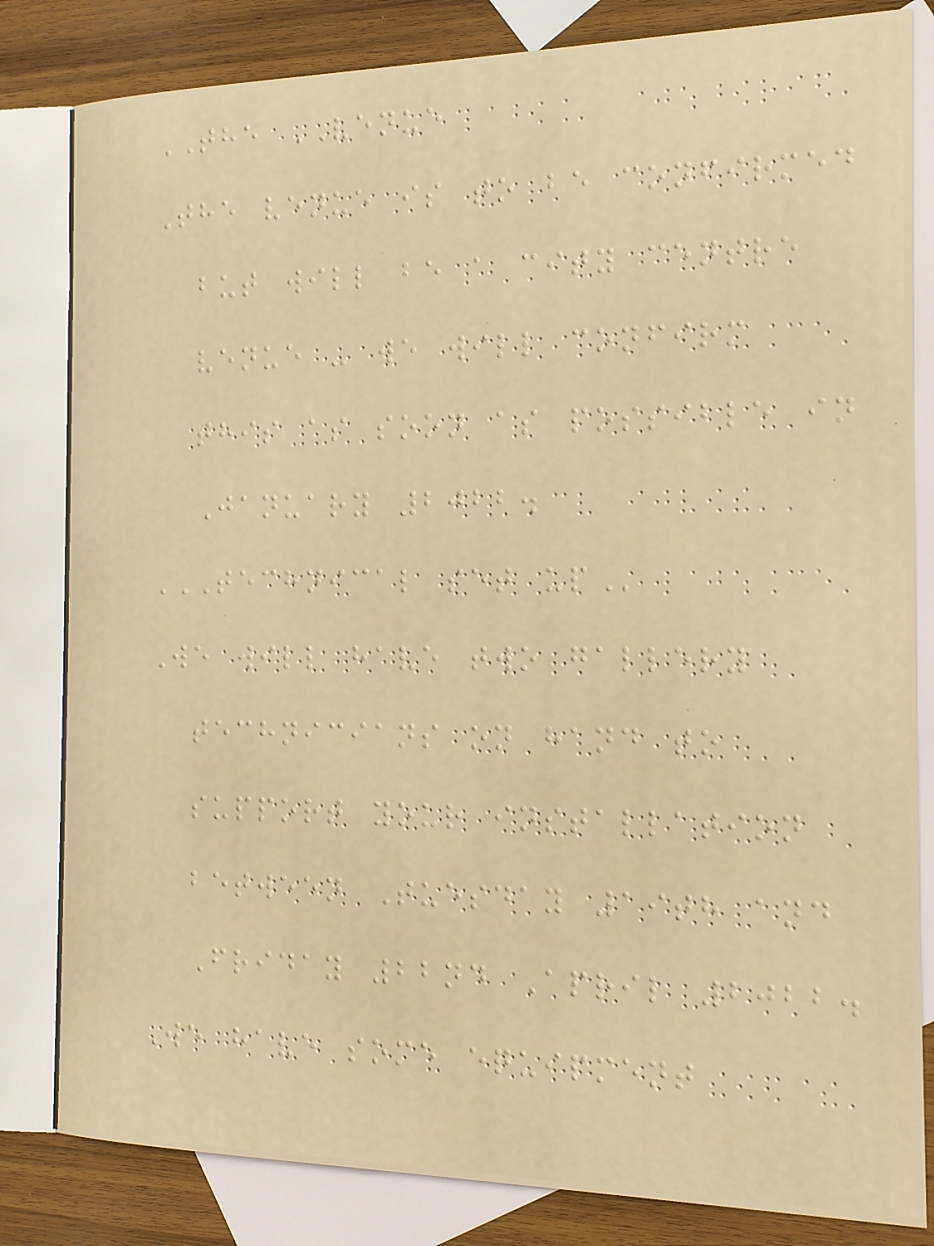THE VENUE
The venue is to be confirmed
but will be a city centre
venue - we will confirm
this as soon as possible in
January 2022.
TECHNICAL SET UP
We will have two gallery
technicians on hand to
support your installation
between Tuesday 19th and
Friday 22nd April 2022.
We have some equipment
